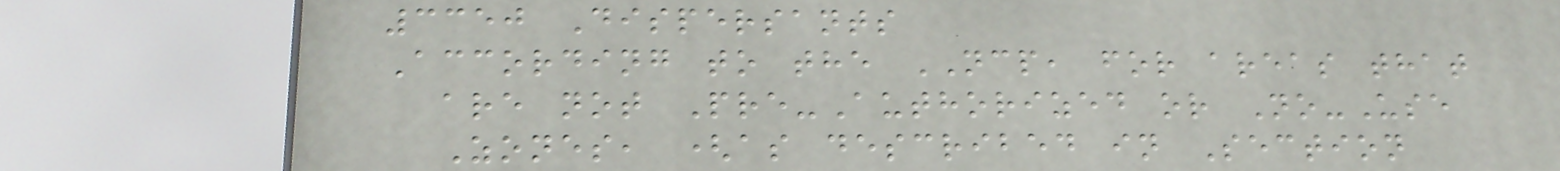3350 Dispersants
According to the NCP, for areas that
are not Pre-Authorized or No-Use
Zones, (as described in Section
